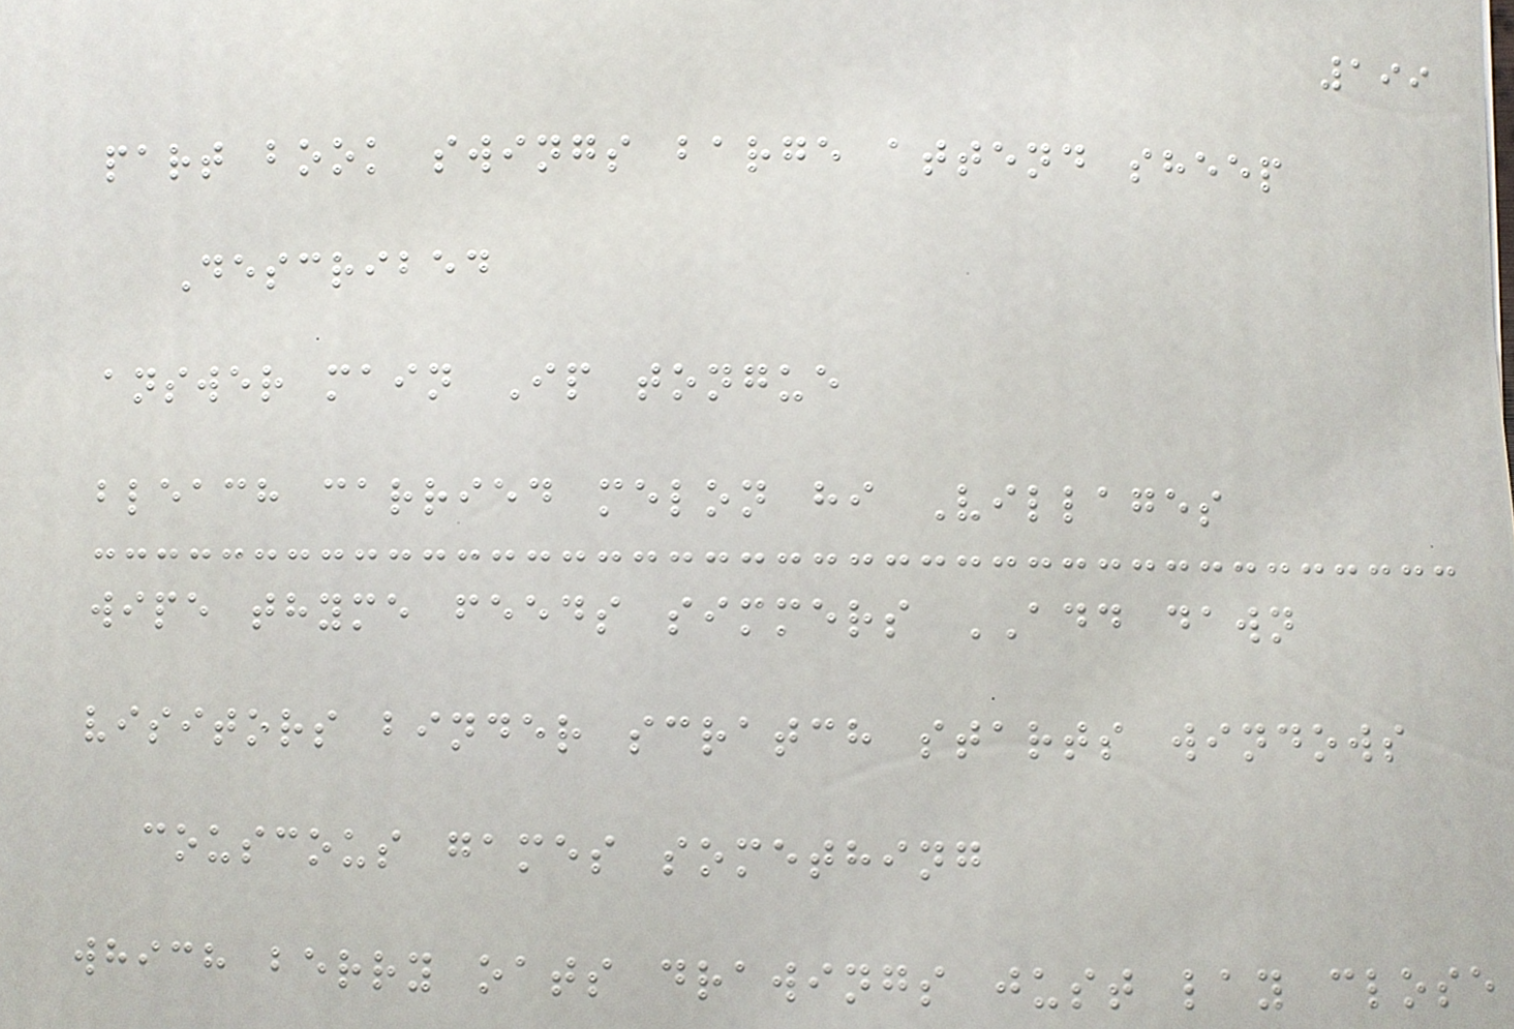199
part book swings barge attend sheep
Described
answer main Ip tongue
bleach carried melon hi Villages
wipe thyme feeds simmers ADD dawn
visitors binder scratch starts windows
couscous games something
which berry oats drawings just lay close
